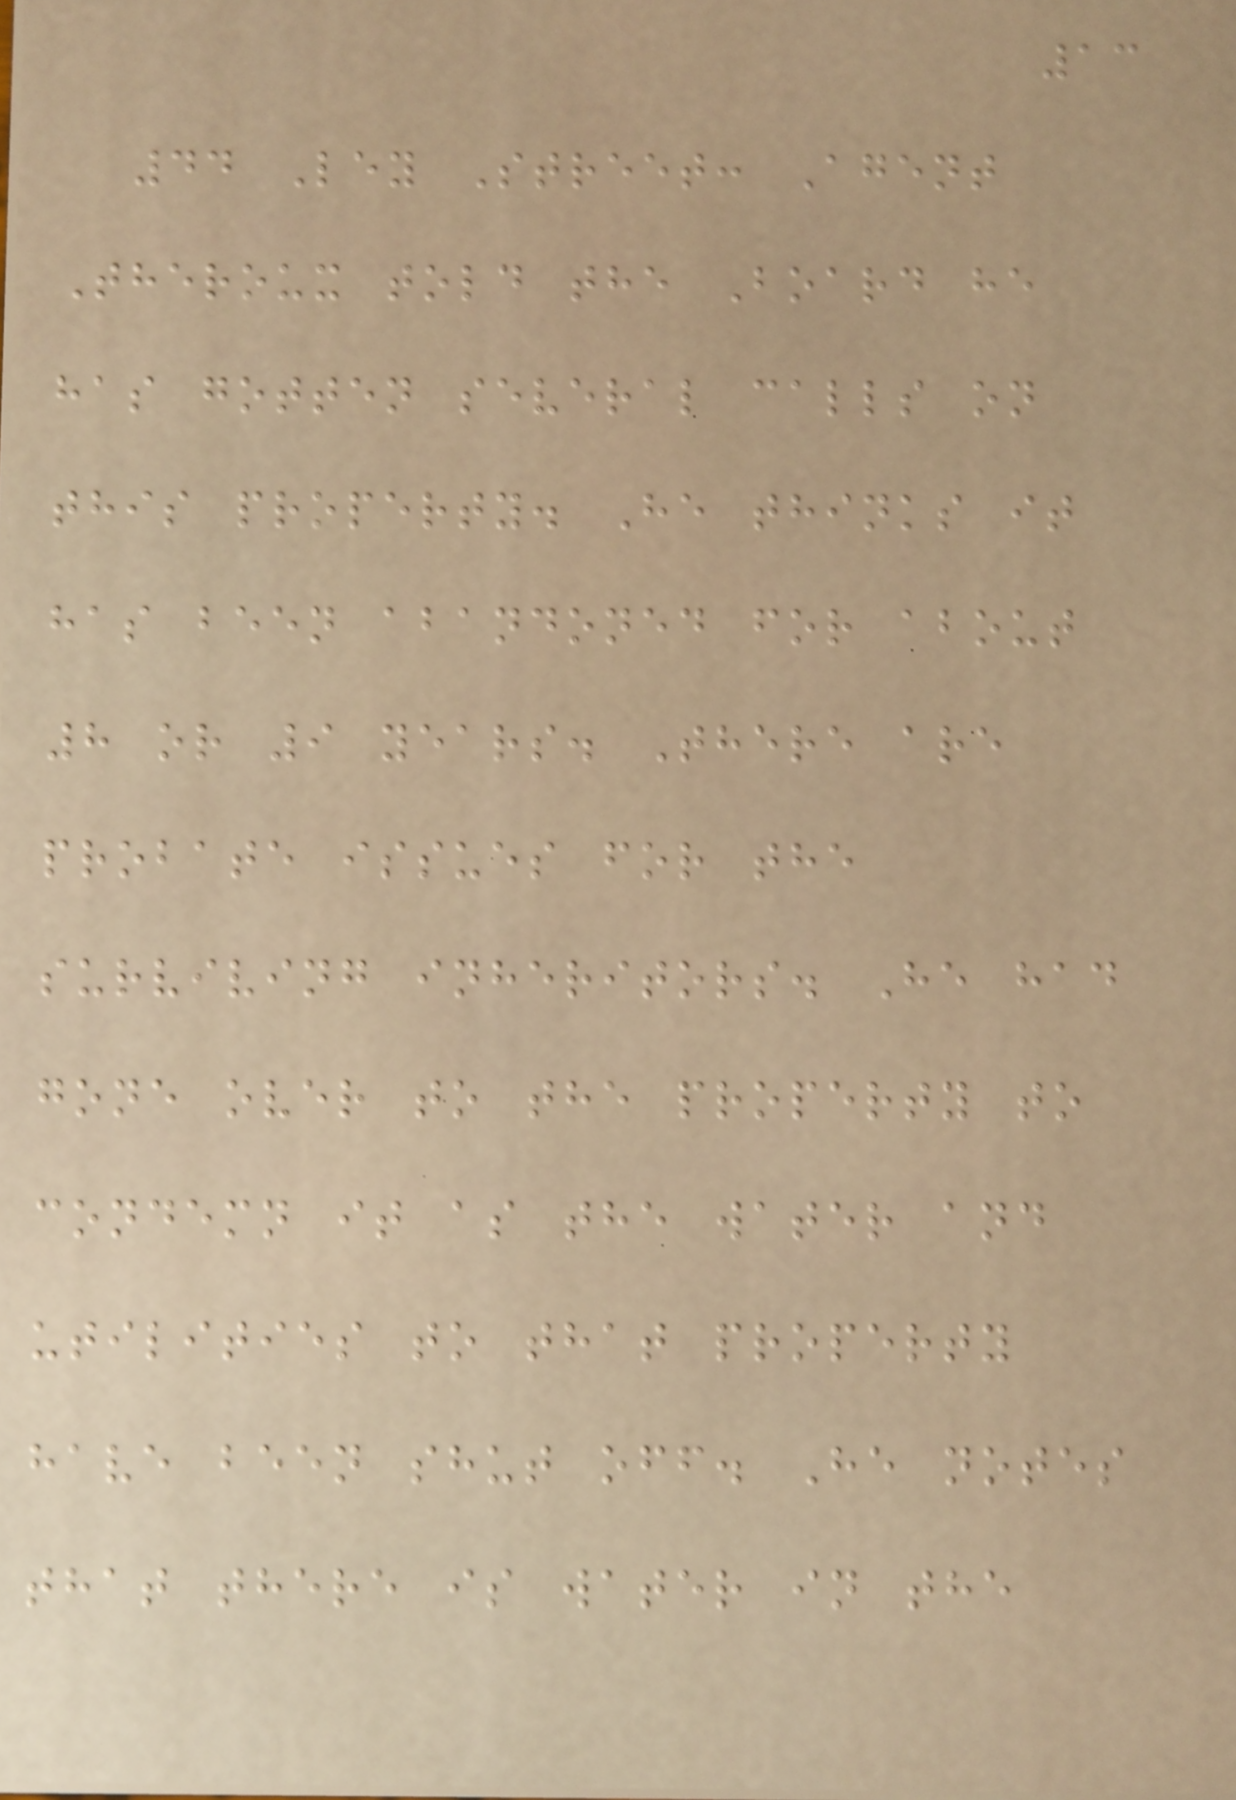13
44 Ley Street: Agent
Theroux told the Board he
has gotten several calls on
this property. He thinks it
has been abandoned for about
8 or 9 years. There are
probate issues for the
surviving inheritors. He had
gone over to the property to
condemn it as the water and
utilities to that property
have been shut off. He notes
that there is water in the
